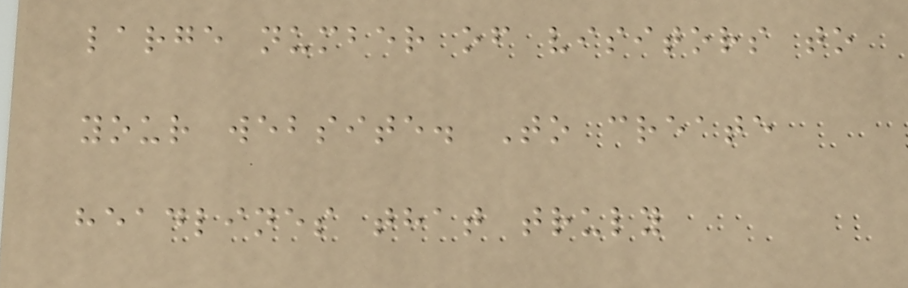large number of visitors to
your website. To create
headlines that truly
